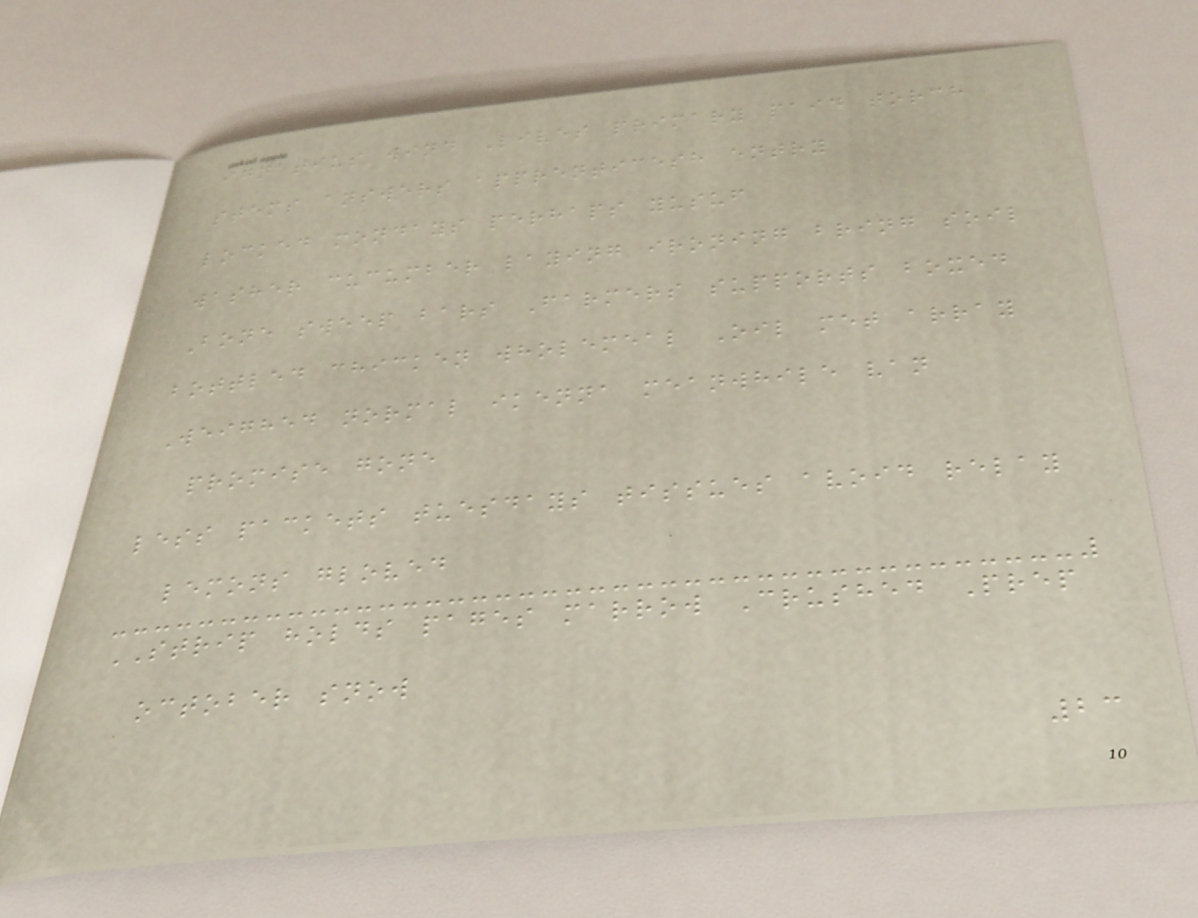ignatius wind Lives primary paid torch
stems answers apprenticesh entry
locked mondays perhaps yusuf
washer cucumber laying ironing bring soil
Bone sweep bars Farmers supports boxed
bottled chicken wholemeal Oil met array
Weighed normal ikenna meanwhile van
promise gone
less packets tuesdays tissues avoid relay
lemons gloved
STRIP holds pages marrow Crushed Prep
october snow
23
